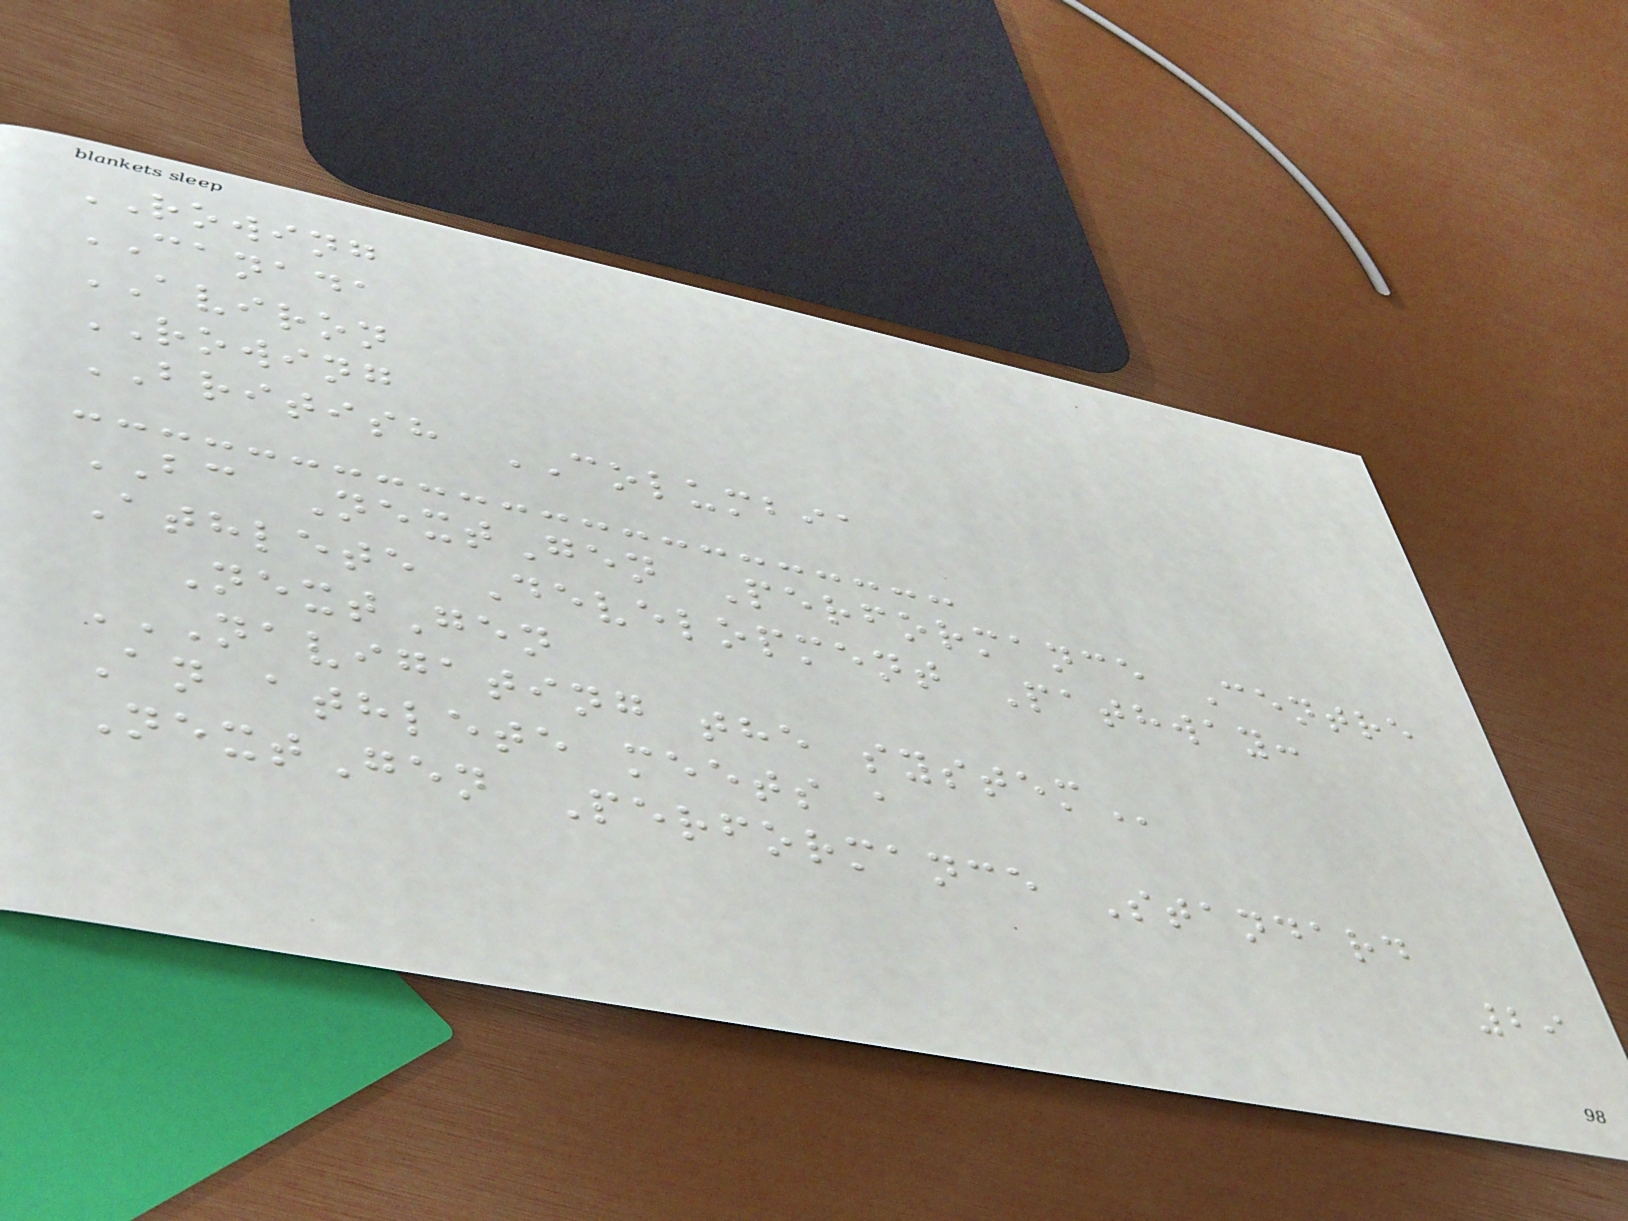ROWING
CANADA
AVIRON
ROWING
BRITISH COLUMBIA
BC NextGen Performance Centre
Athlete Development Pathway:
NextGen
NAVIGATING THE SYSTEM
An athlete meets a
NextGen Performance Standard
29
